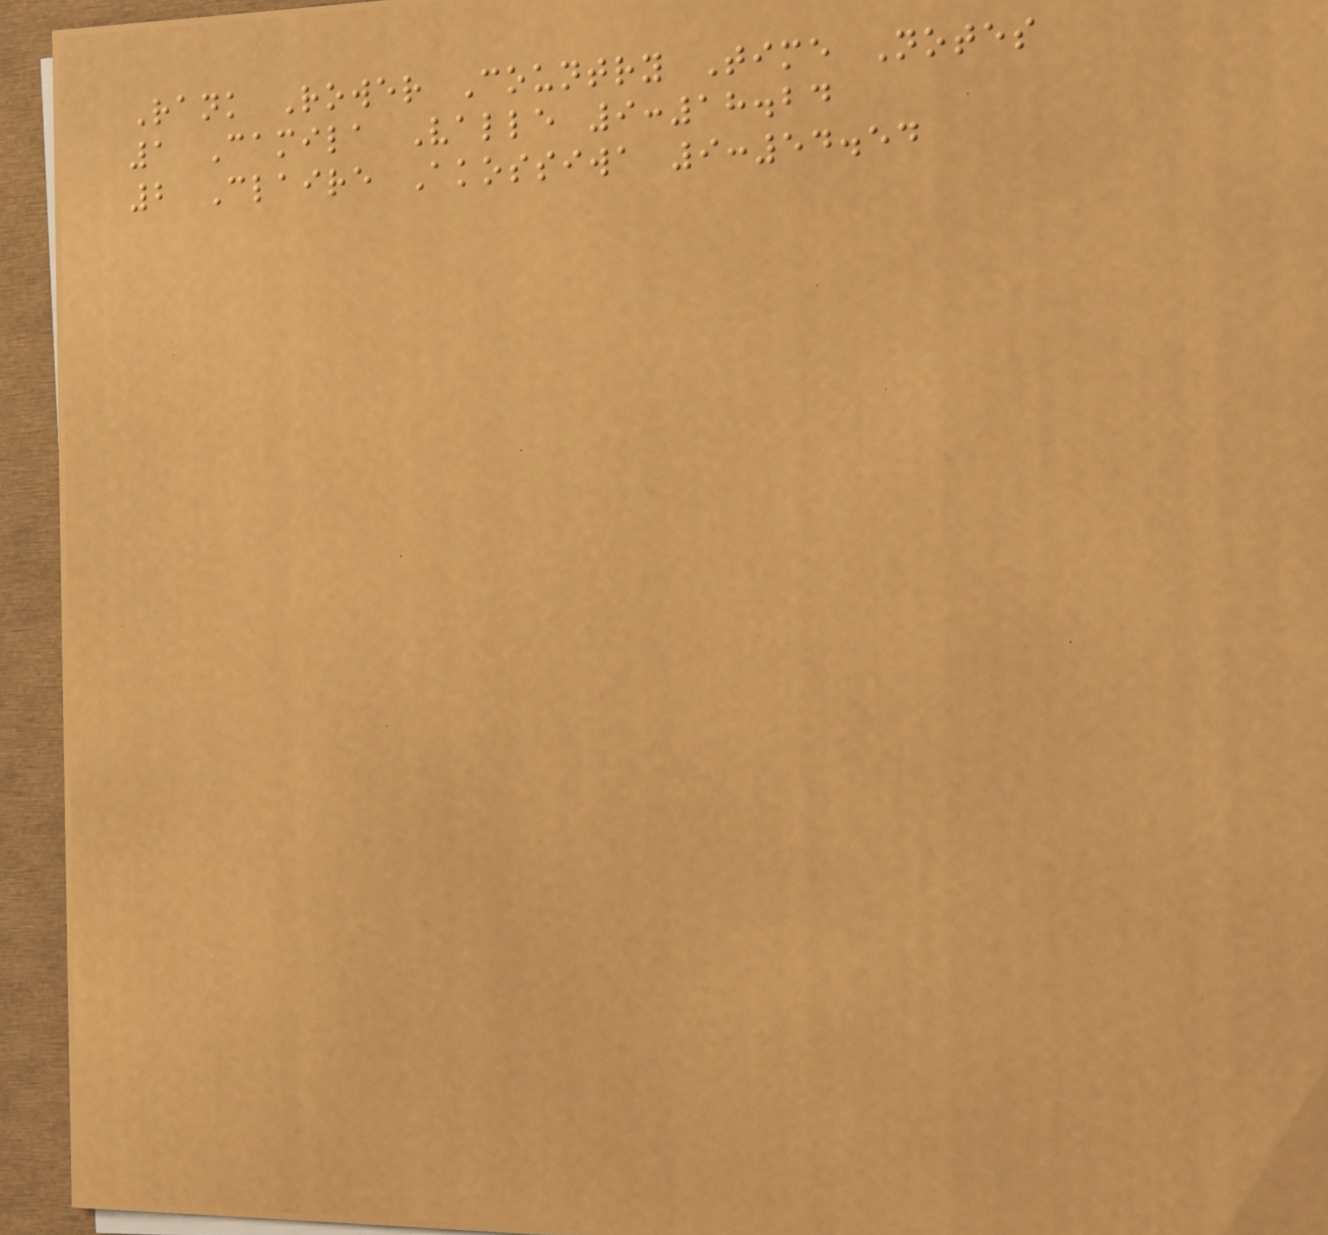Rank Rower Country Time Notes
1 Camila Valle 9:18.24
2 Claire Akossiwa 9:54.54
